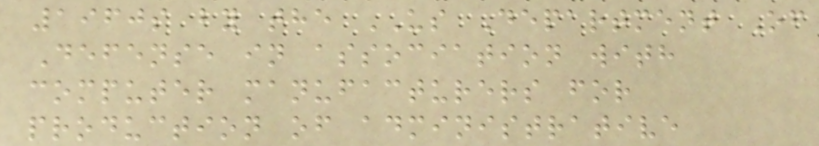1960s by the US Department Of
Defense in association with
computer manufacturers for
production of administrative
